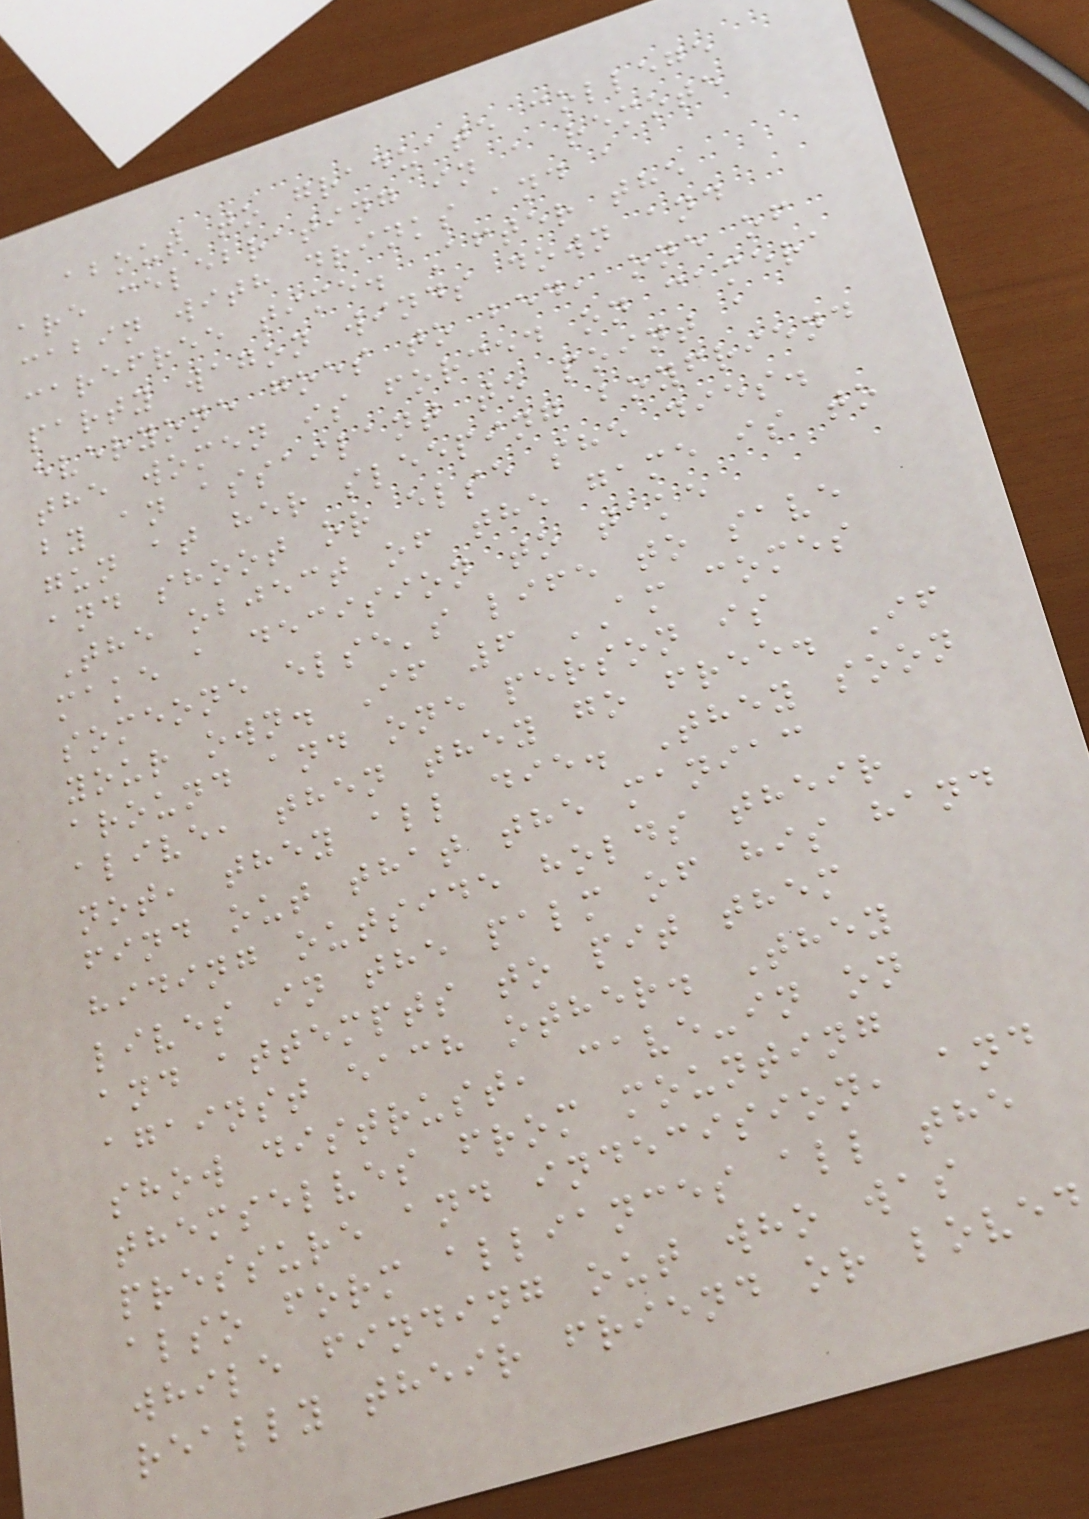about to graduate college
are celebrating in a remote
cabin with drinks and a
carefree time. After the
party wagon winds down and
everyone goes to bed, one of
the women is forced on camera
by an assailant to point a
gun at her sleeping boyfriend
and shoot or else she dies.
The object of the game is to
make a decision to take
someone else's life to save
your own. If 6 AM comes
around and one person is
alive, then they go free. If
not, they all die. They soon
find out that the maniac
hiding outside holds their
lives in the palm of his hand
and attempts to pit them
against each other. They
show distrust, cave-in on
themselves from mounting
pressure and indecision, and
also form alliances all the
while finding out who was
really their friend or loved
